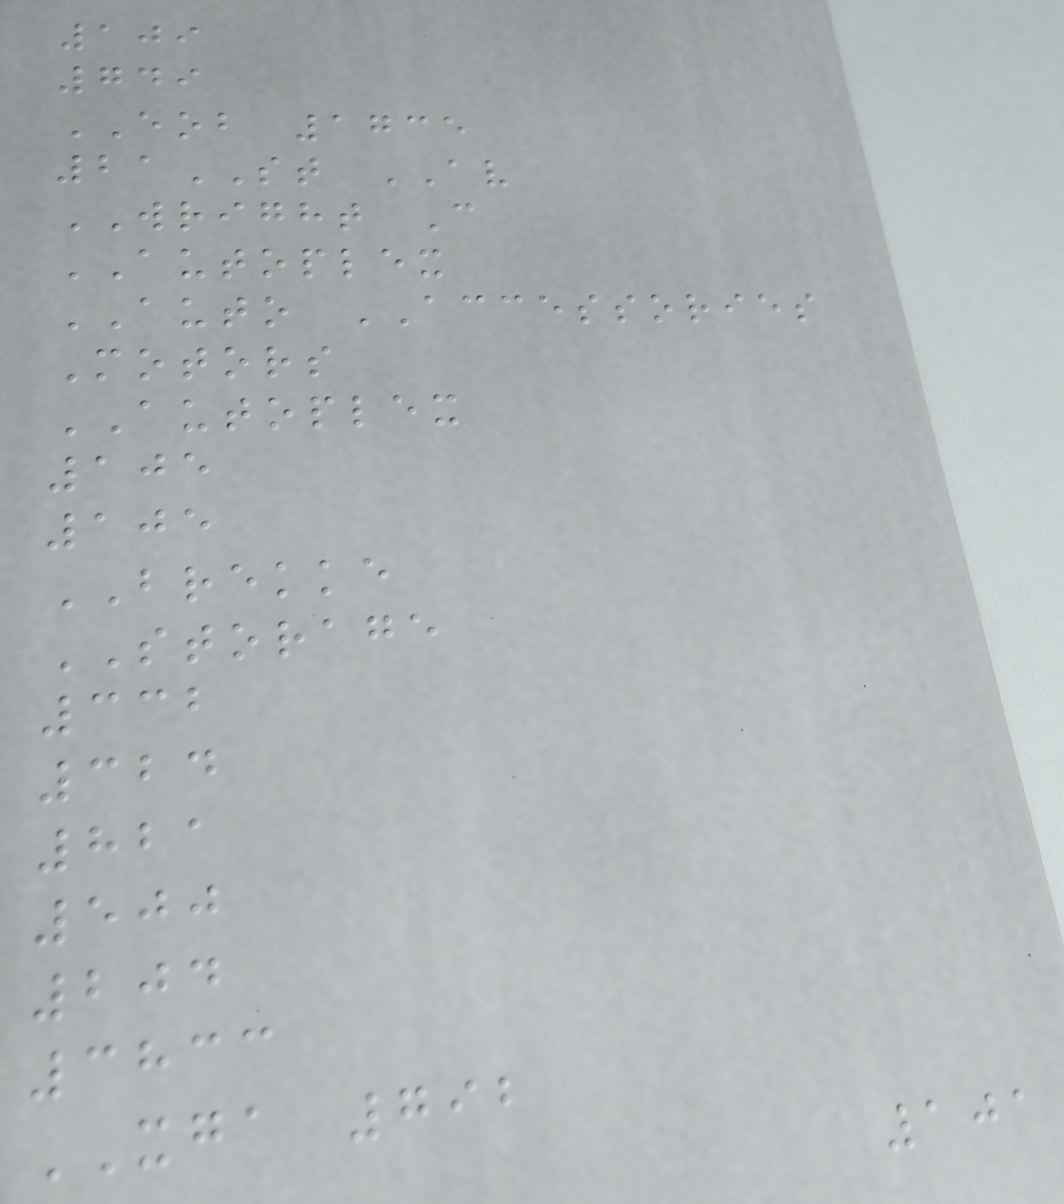109
749
EOB 1735
21ST AV
WRIGHT C
AUTOPLEX
AUTO ACCESSORIES
Motors
AUTOPLEX
105
105
BREKKE
STORAGE
332
324
821
500
204
3833
XGA 792
101
